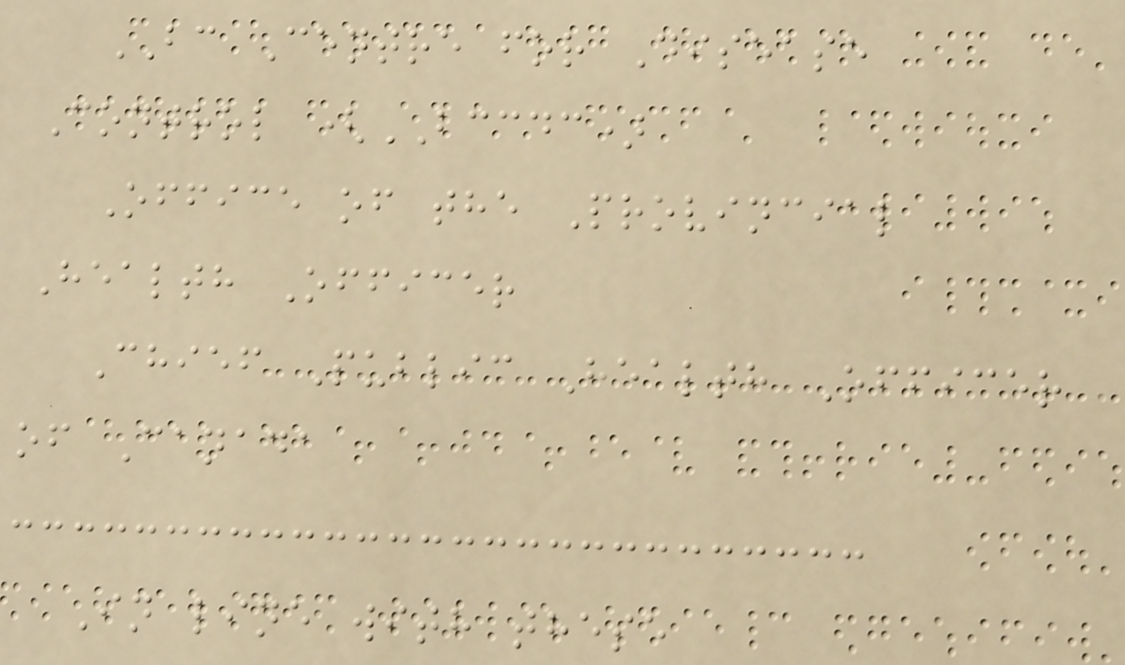BC Centre for Disease
Control (BCCDC)
Office of the Provincial
Health Officer
Chief Public Health Officer
of Canada
In line with these
